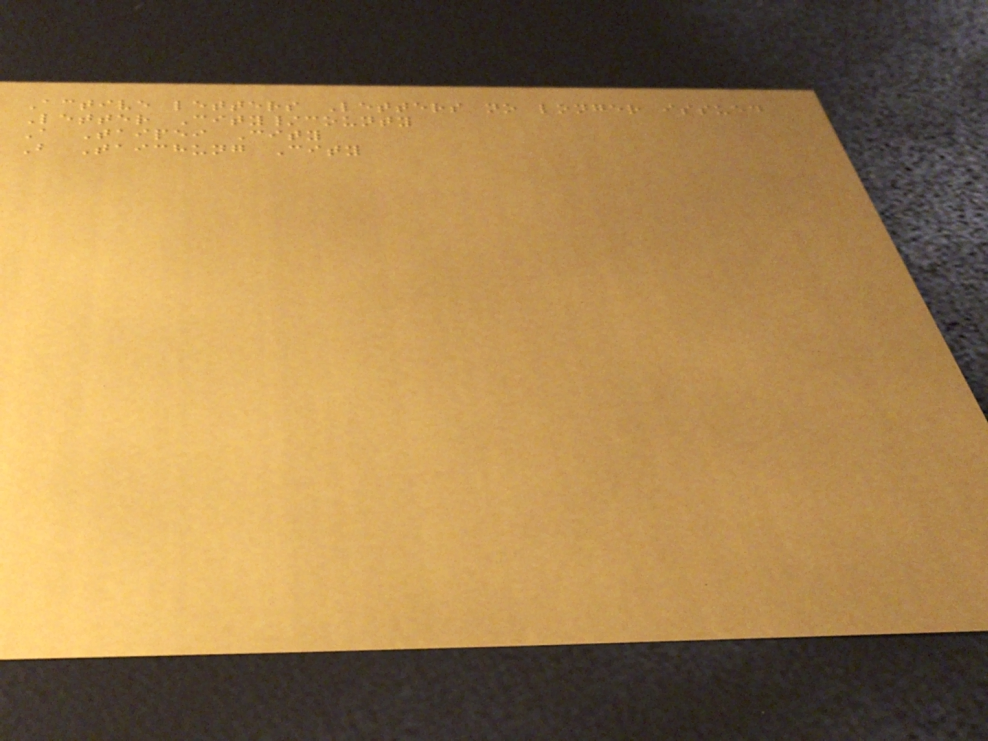Active letters Letters no longer issued
Letter City/county
A Taipei City
B Taichung City
